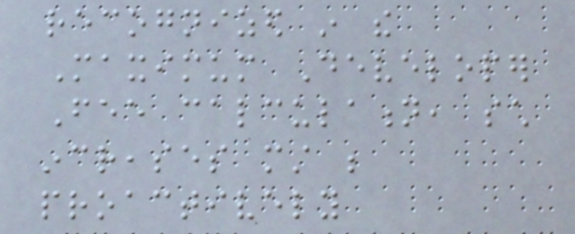recognized in the
Maximum Developer
Fee calculation, such
increases must be
proactively
